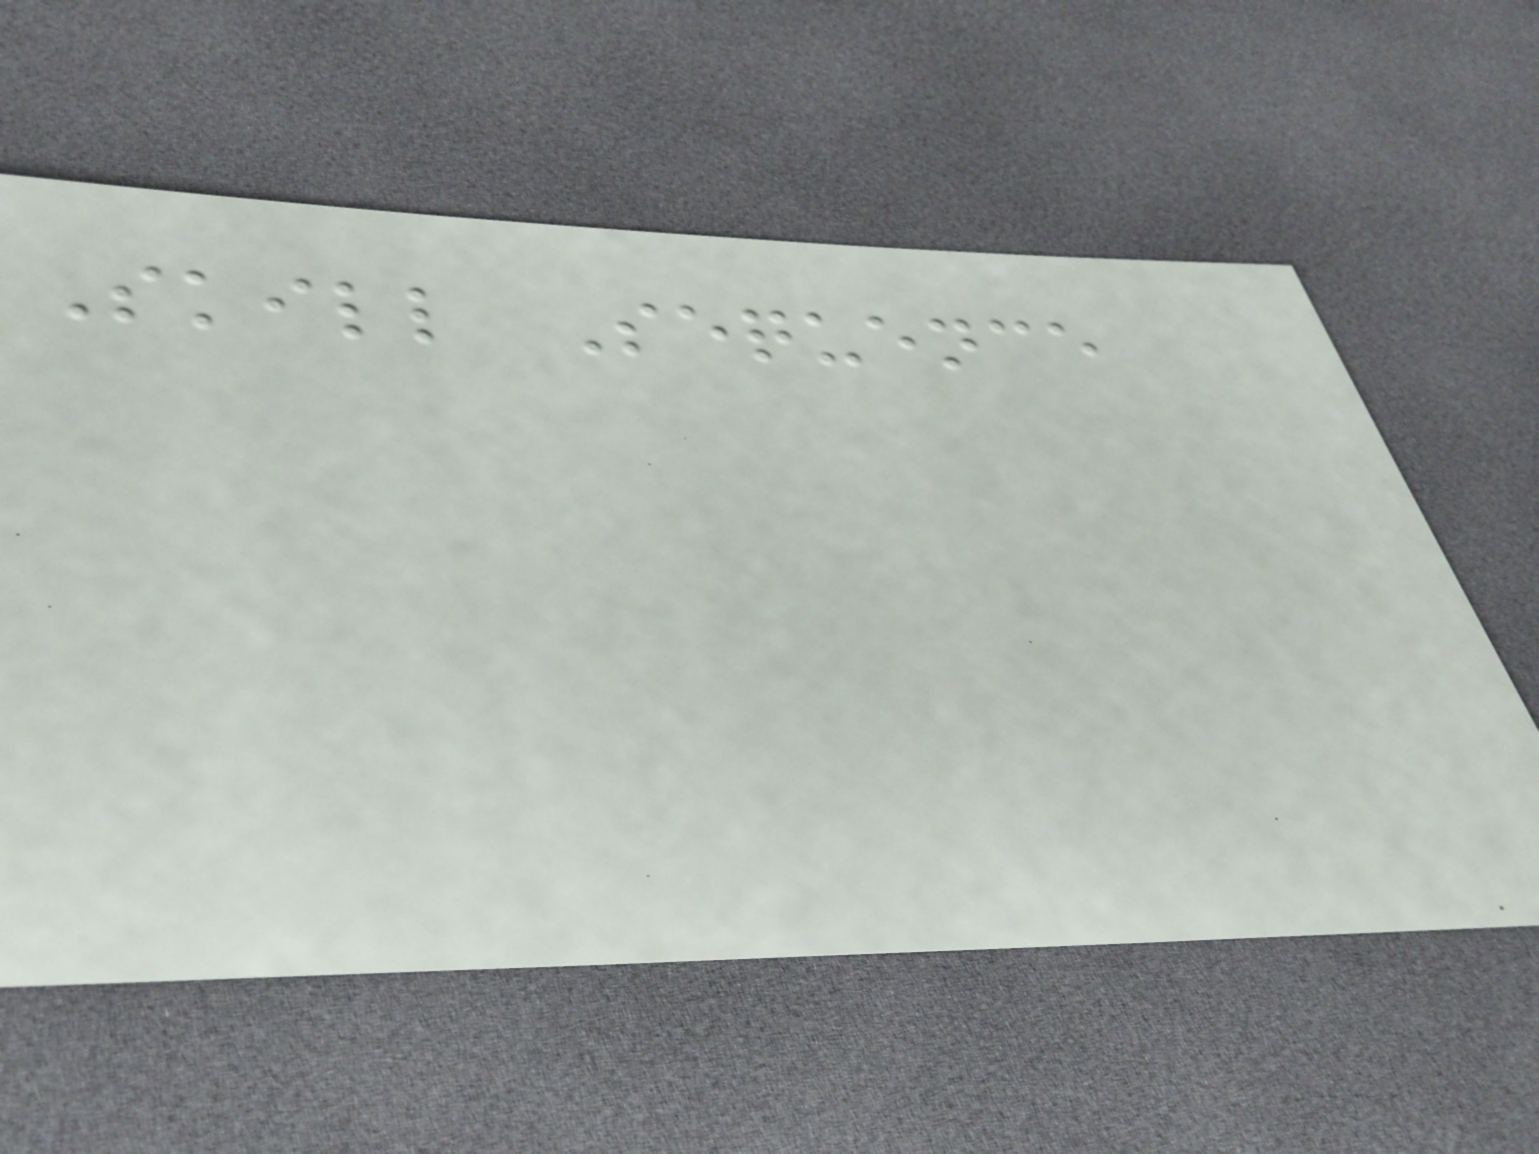Skill Sequence
